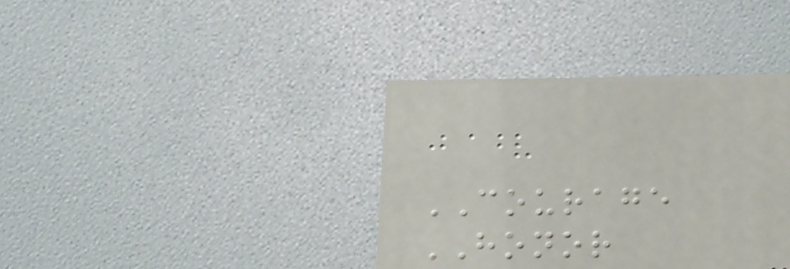COURAGE
HONOR
